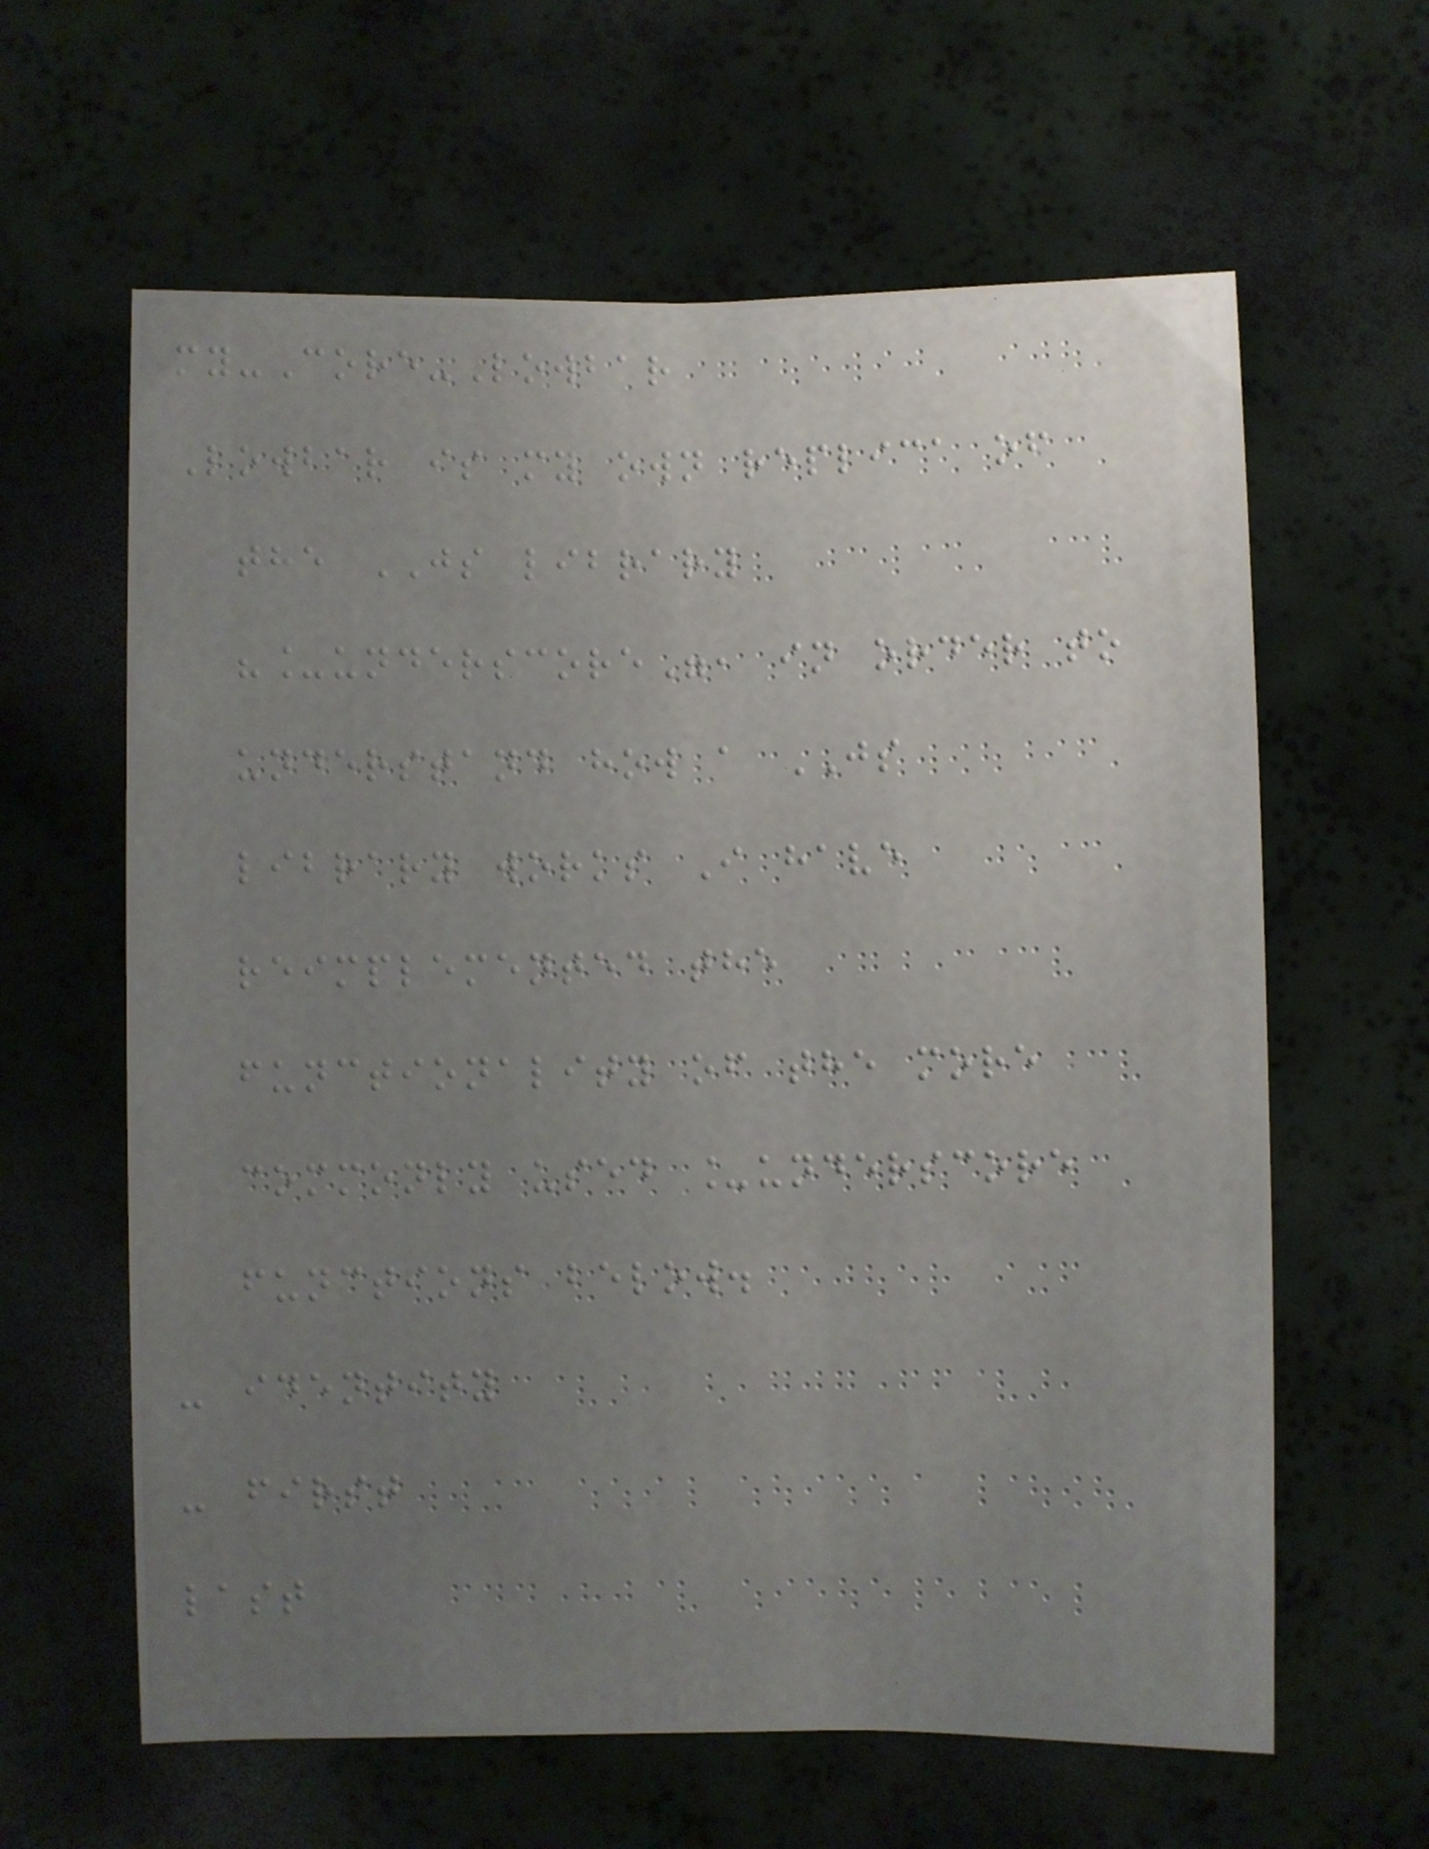my-Core-Lowbar
Lowbar is my own replica of
the JS library
"_underscore", in order to
understand how a JS
library works I have
reimplemented the
functionality of the more
commonly used _underscore
functions below.
- identity
- first
last
